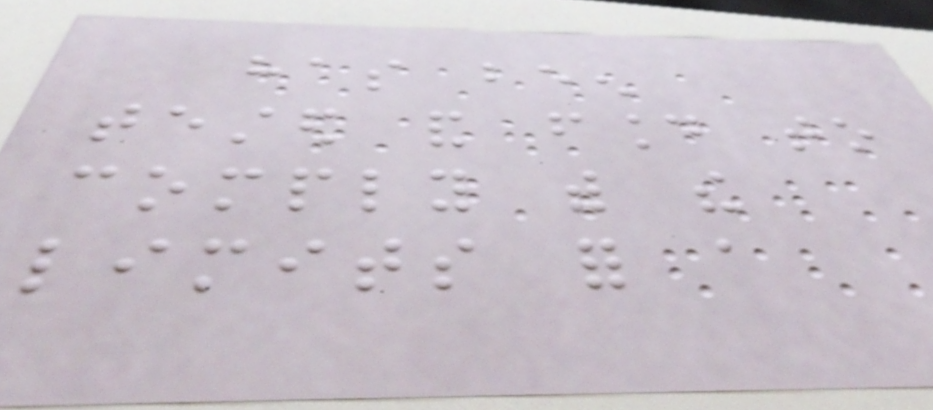has been
tested and found to
comply with the
limits for a
